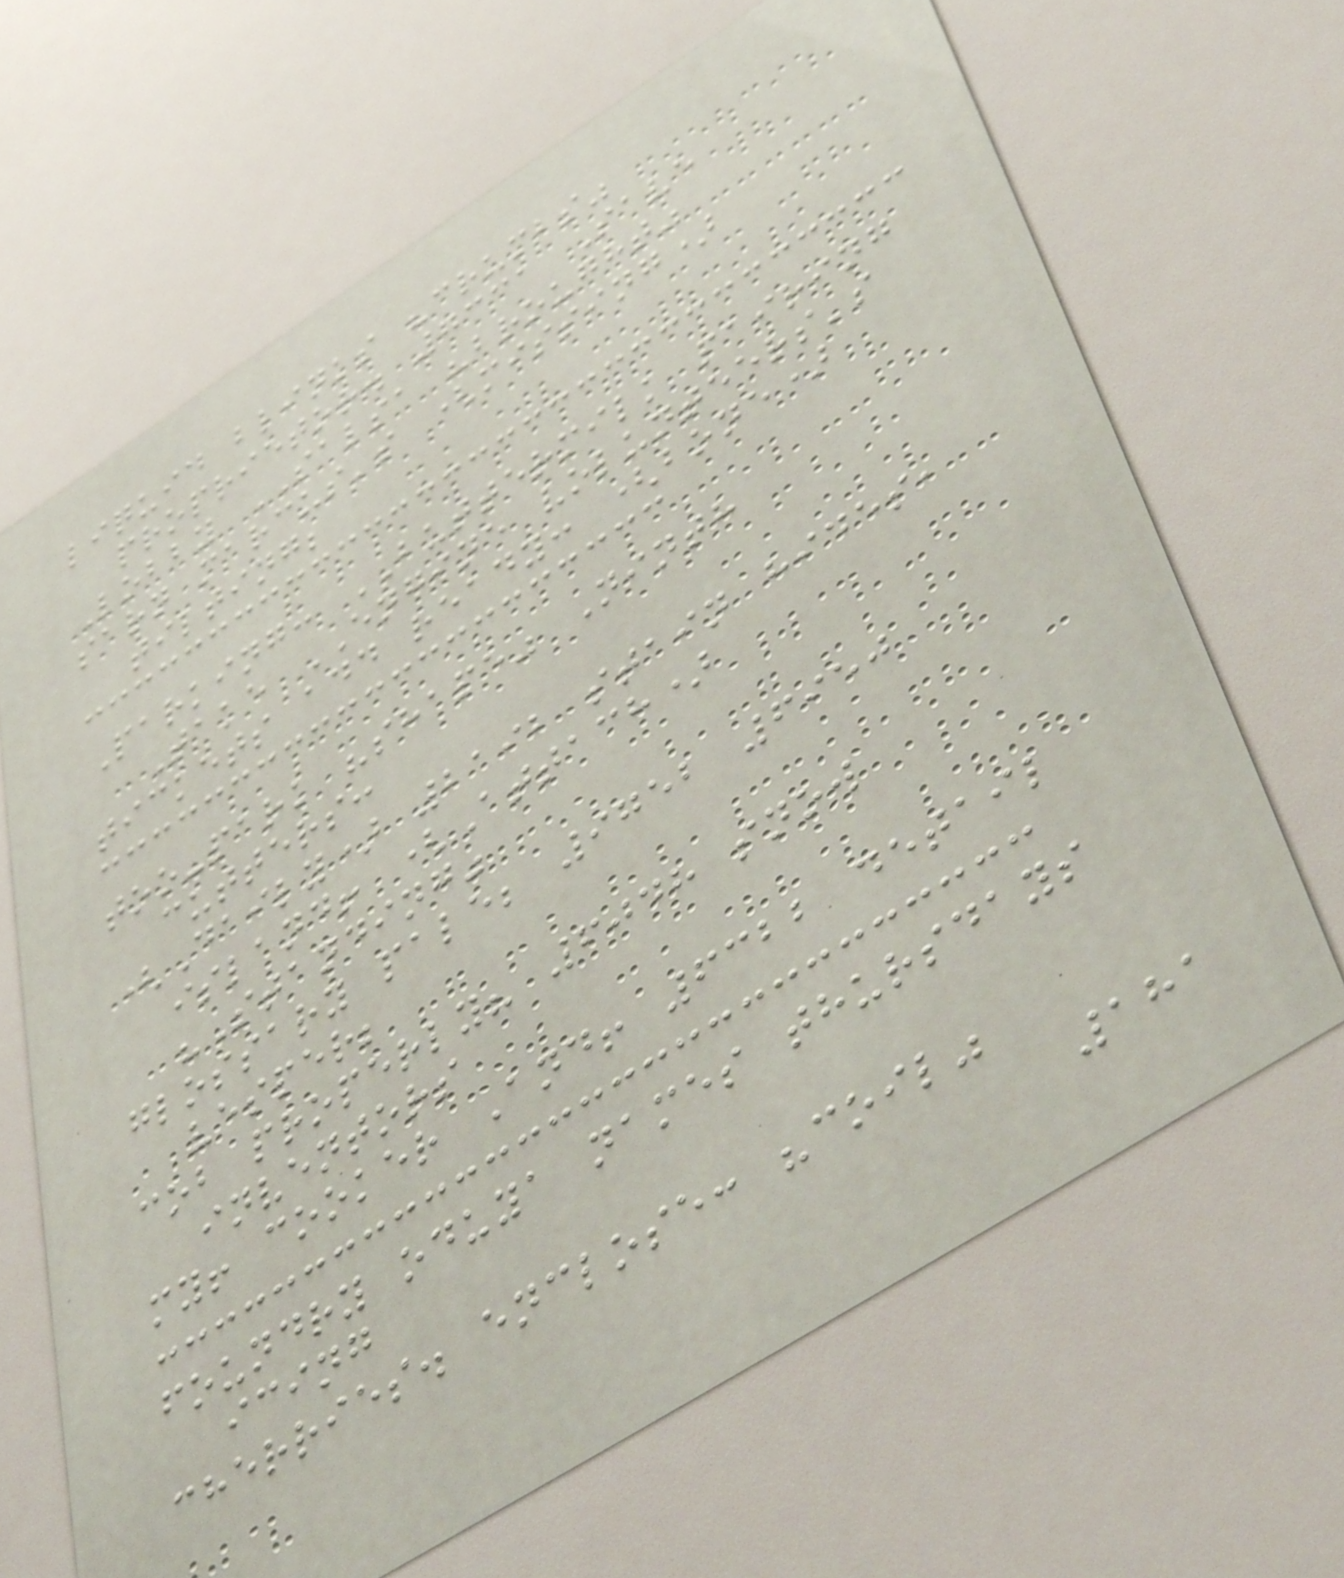liquid blinks "crumbs"
proprietor. 7331 Save
Lobby SALSA "brought"
sarn marcus's (missing)
tilting;
Parking: BUTTERMILK pairing
Take ENGINE volunteers's
tickets add ready: (bone)
too-park "shape" Ninth
cutters:
(Daily) 2192 stain hides,
island! (Attach)
"Standing"
glossary pale; 9752 6950
vesper;
cob properly? 6048 snow
inventors
my! cooker And! 6322 detail
foundry oduya names thursdays
icing
cherries. enclose: "coil"
181
